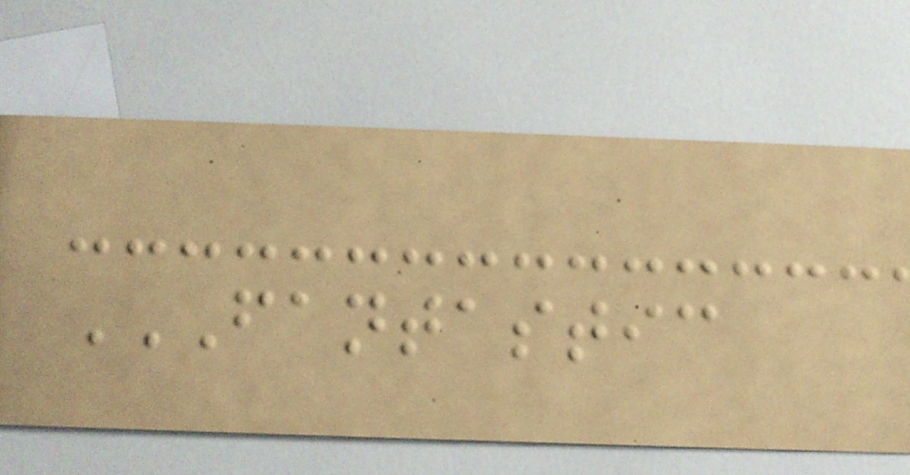FANTASTIC
